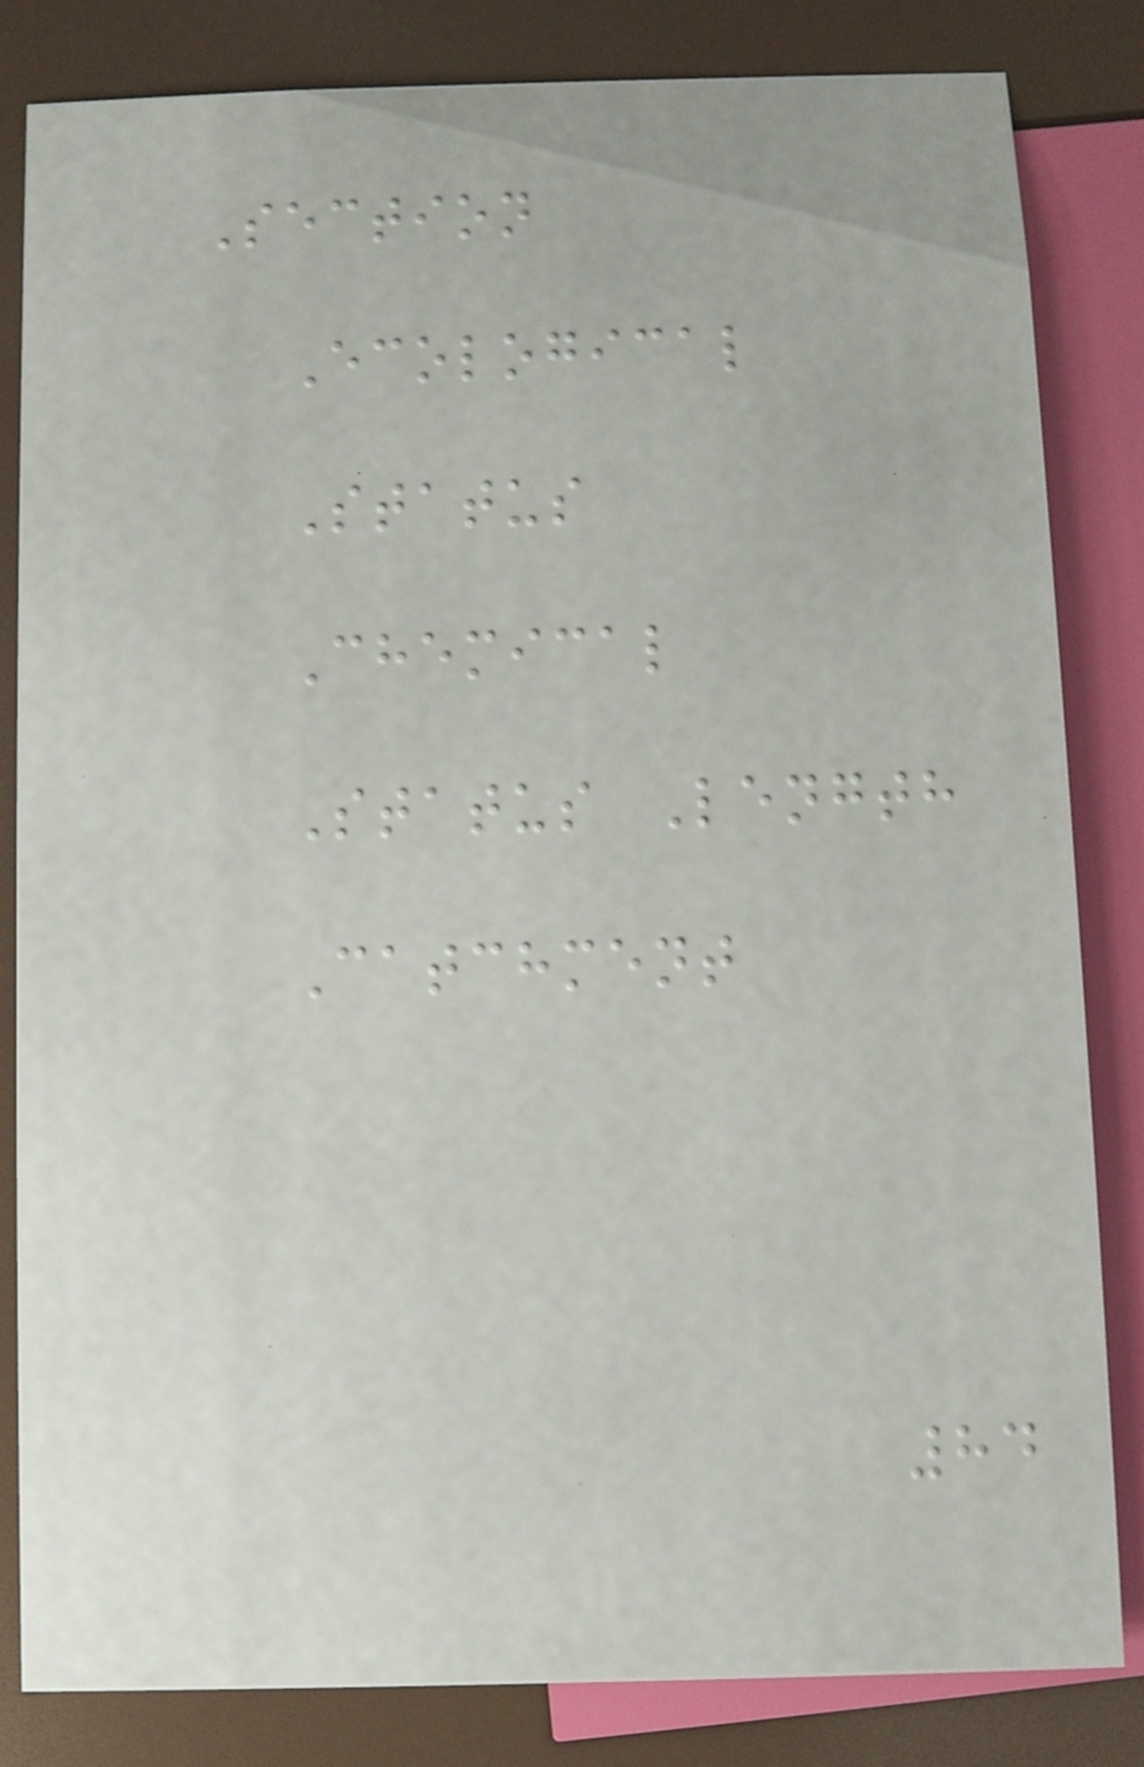Section
Ecological
Status
Chemical
Status Length
Catchment
84
